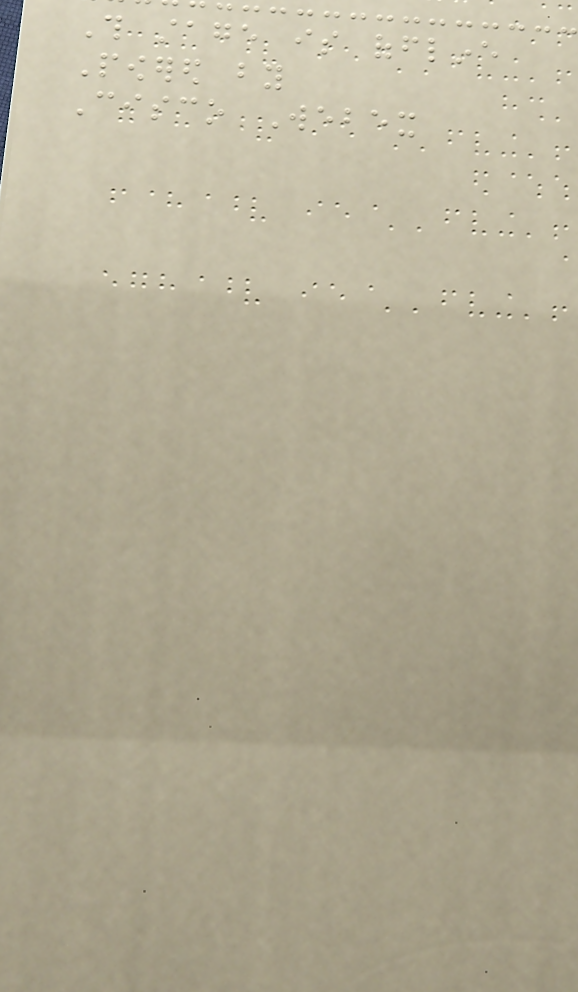This stage is offline
Powered by
Cisco Webex
